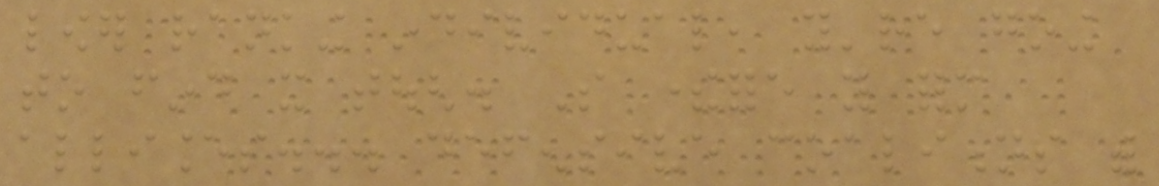lower ranking individual, you're going
to find it tough. So therefore you form
alliances... defensive coalitions with
